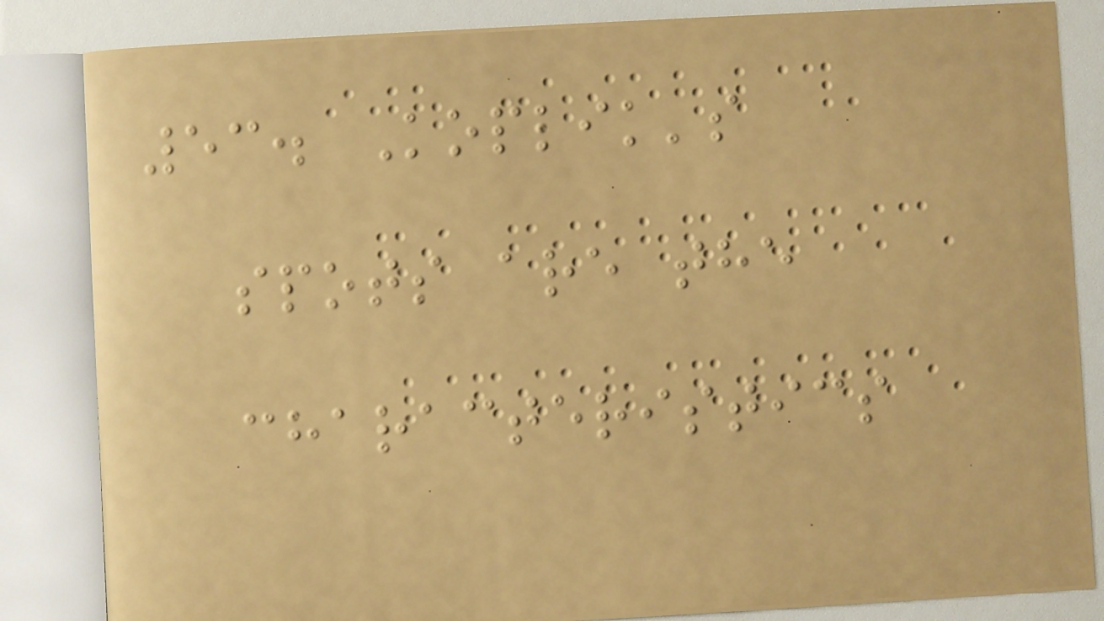53. Koplik's
spots are the
characteristics
